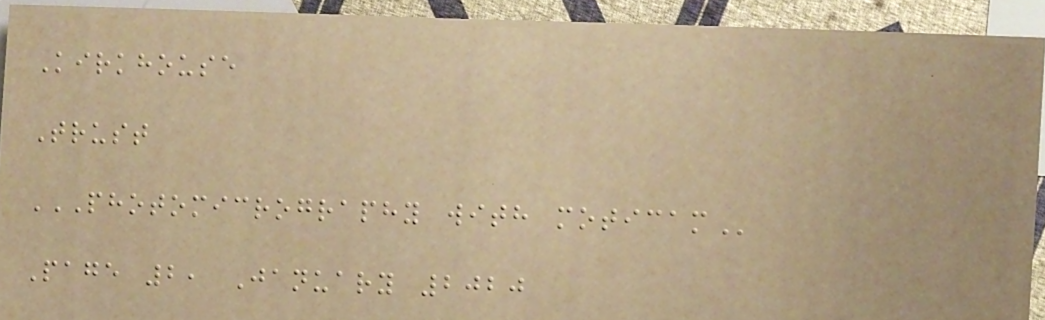Kirkhouse
Trust
PHOTOMICROGRAPHY WITH MOTICAM
Page 2, January 2020
